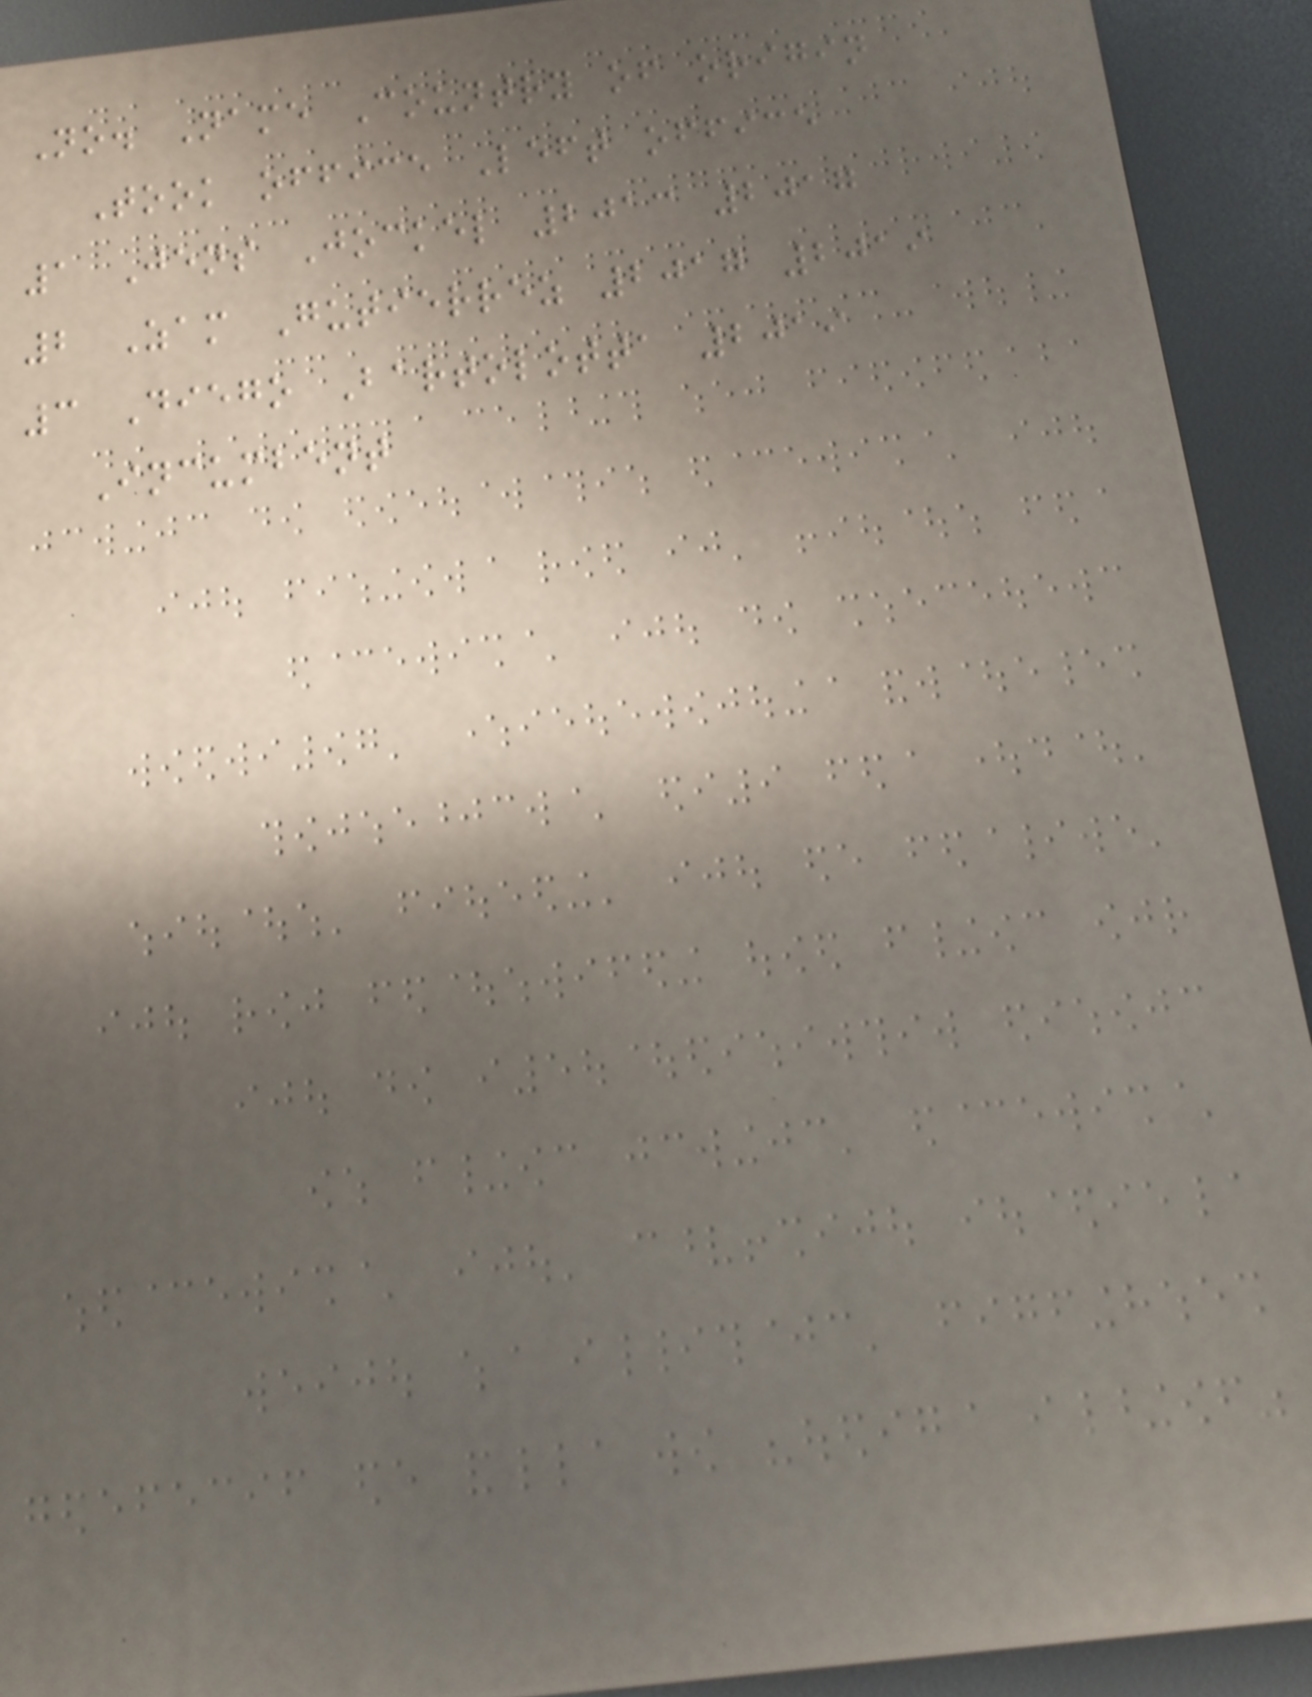No. Name Country of origin
Took office Left office
1 Jens Jockel 2013 2017
2 Zam Gutierrez 2017 2019
3 Diego Bartolotta 2019
Incumbent
